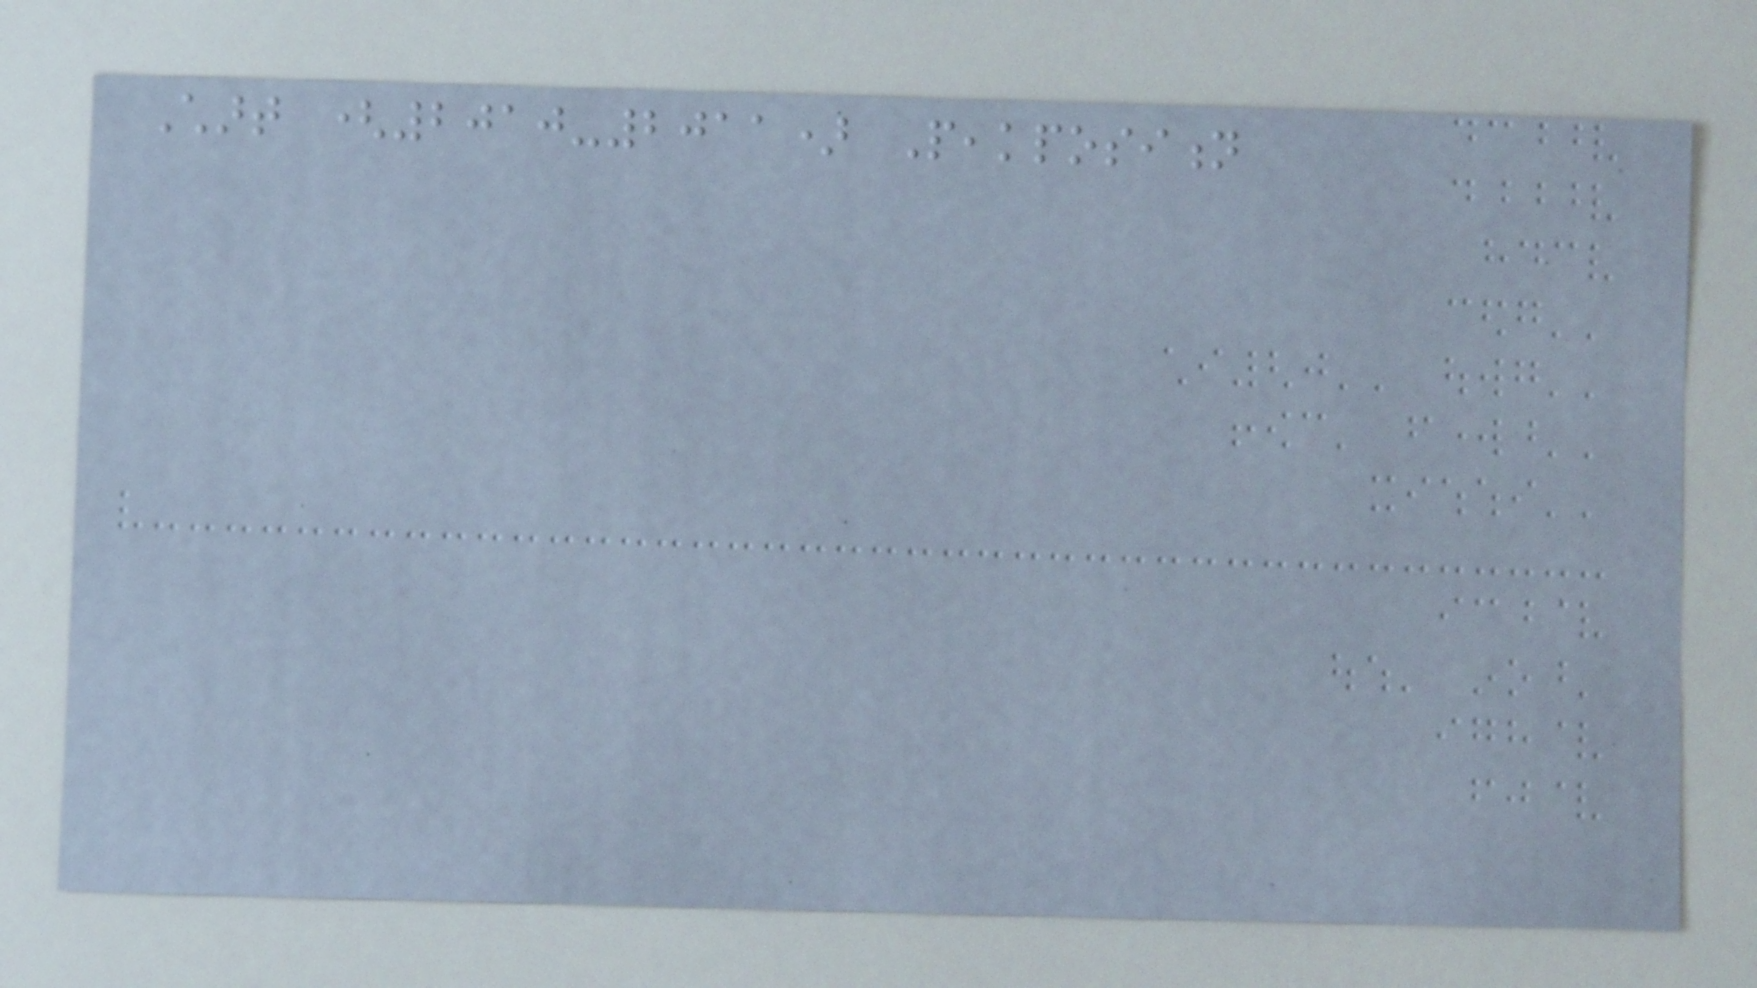Chart (2010-2011) Peakposition
